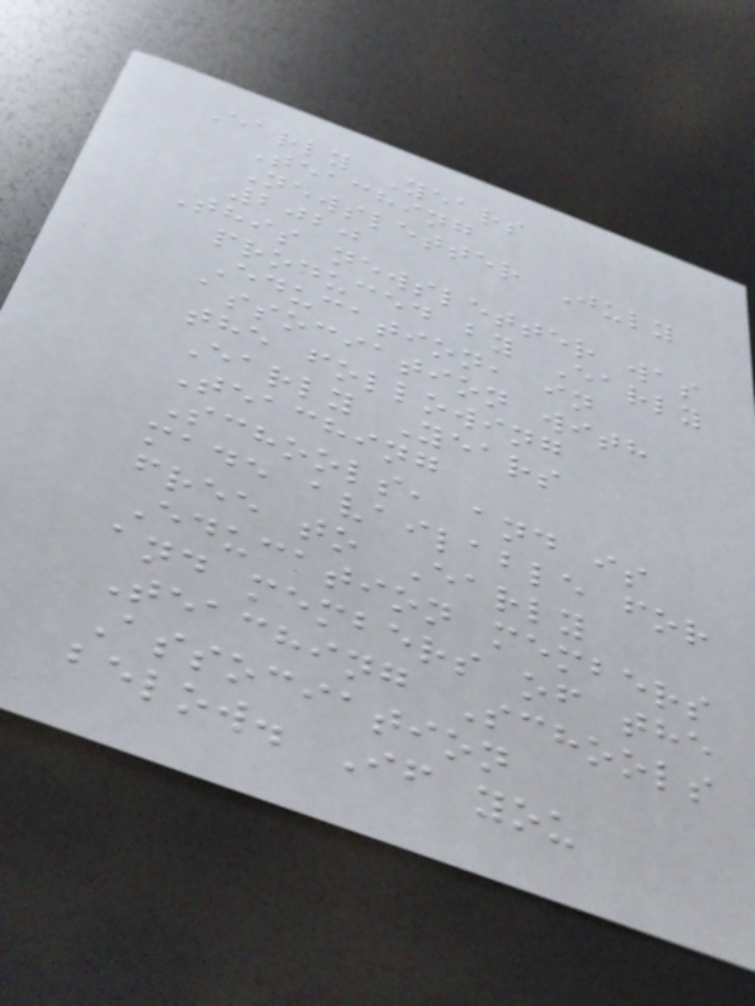Early Years
Teaching
Newsletter July
2020
This newsletter was
produced by Early
Education, in
association with
the following
Early Years
Teaching
Schools, and is
made available for
free to Early
Education members
and members of the
Teaching Schools
Association
below. If you
